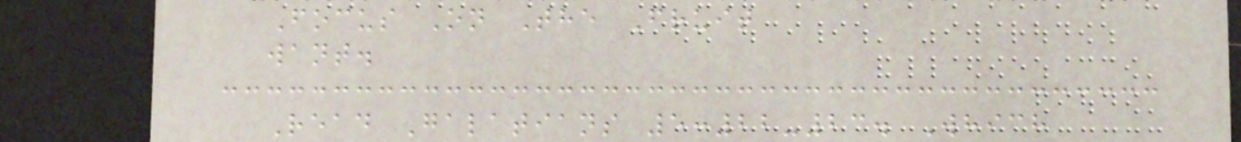Focus On The Fruit
want.
Read Galatians 5:22-23. Which
